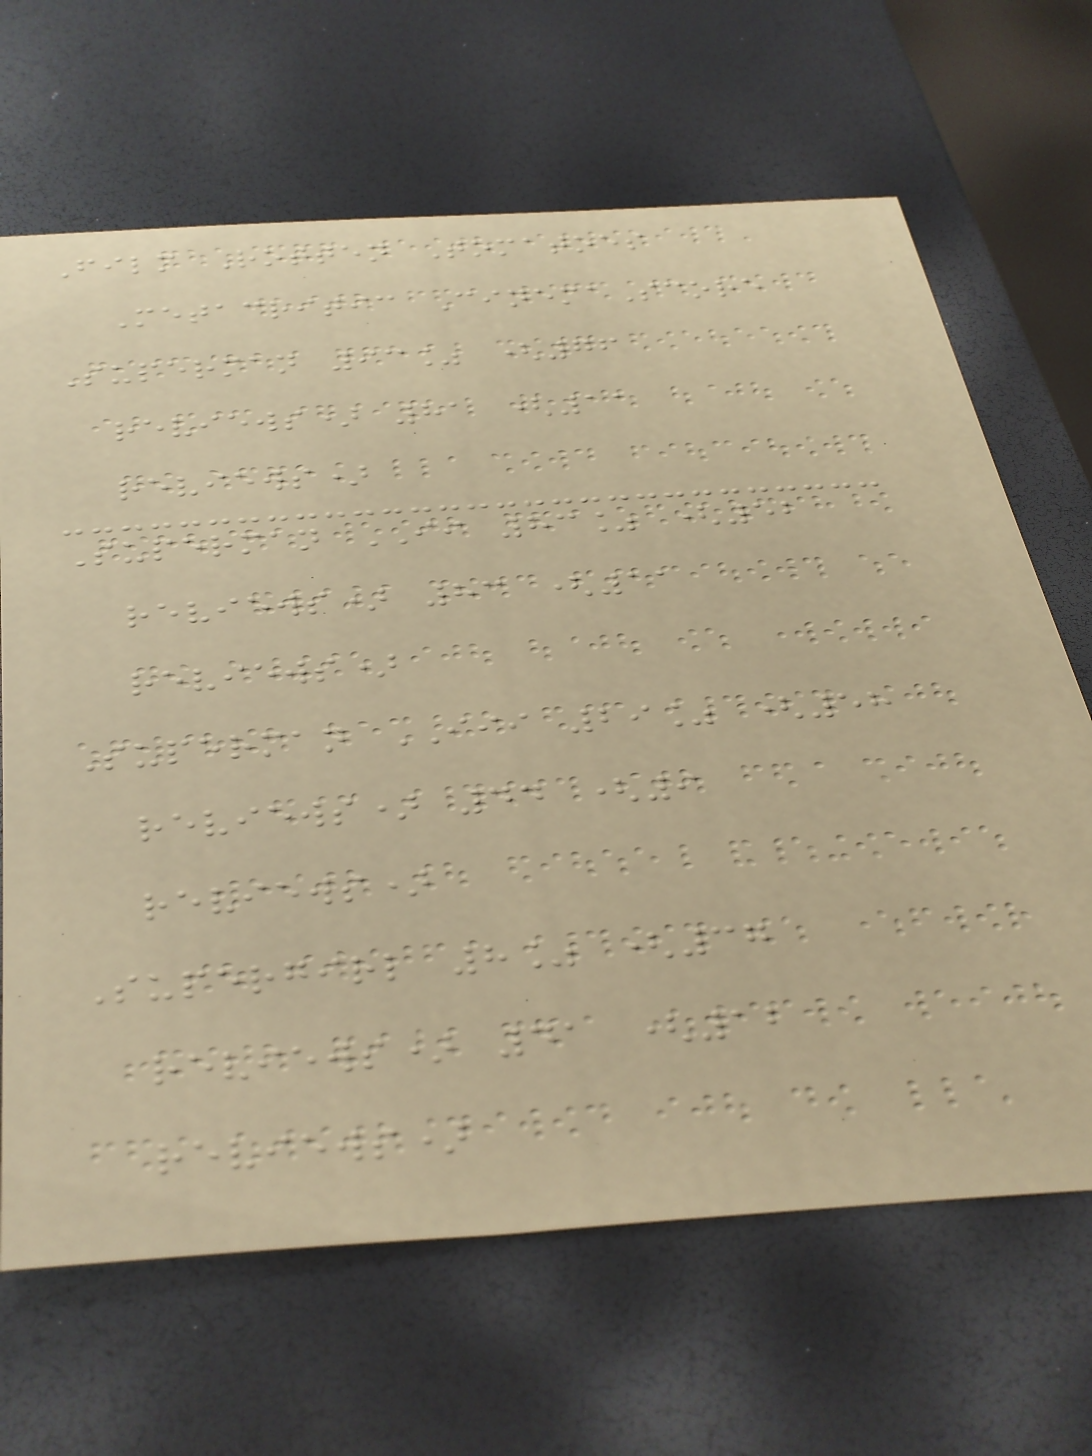Film Rotten Tomatoes
Metacritic CinemaScore
Superman 93% (76
reviews) 81 (11
reviews)
Superman II 83% (52
reviews) 83 (11
reviews)
Superman III 29% (58
reviews) 44 (9
reviews)
Supergirl 8% (37
reviews) 41 (12
reviews)
